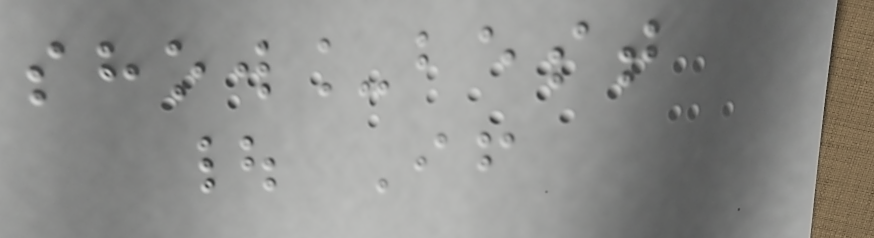show_best
| If
